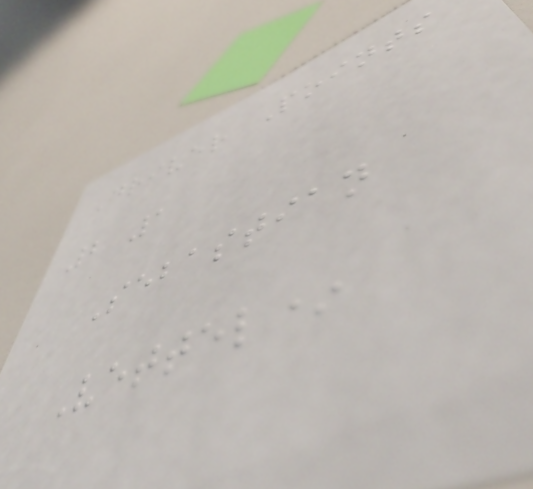Driver Points
2 1
Sebastian
Vettel*
